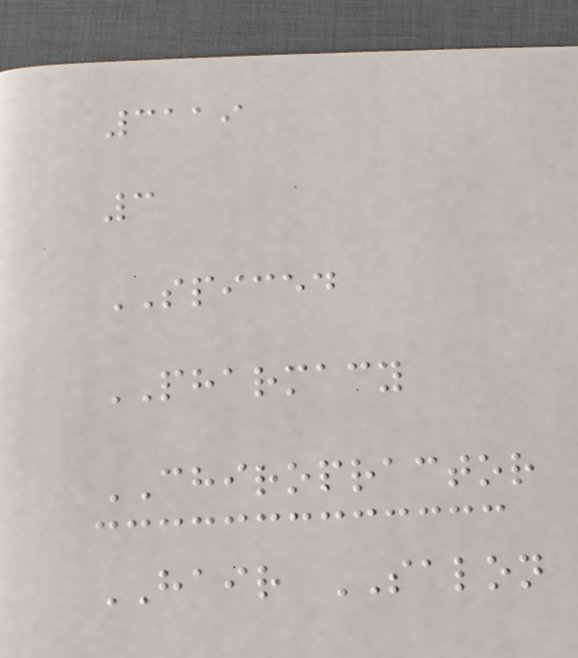3119
3
SPICED
PHARMACY
CHIROPRACTOR
HAIR SALON
